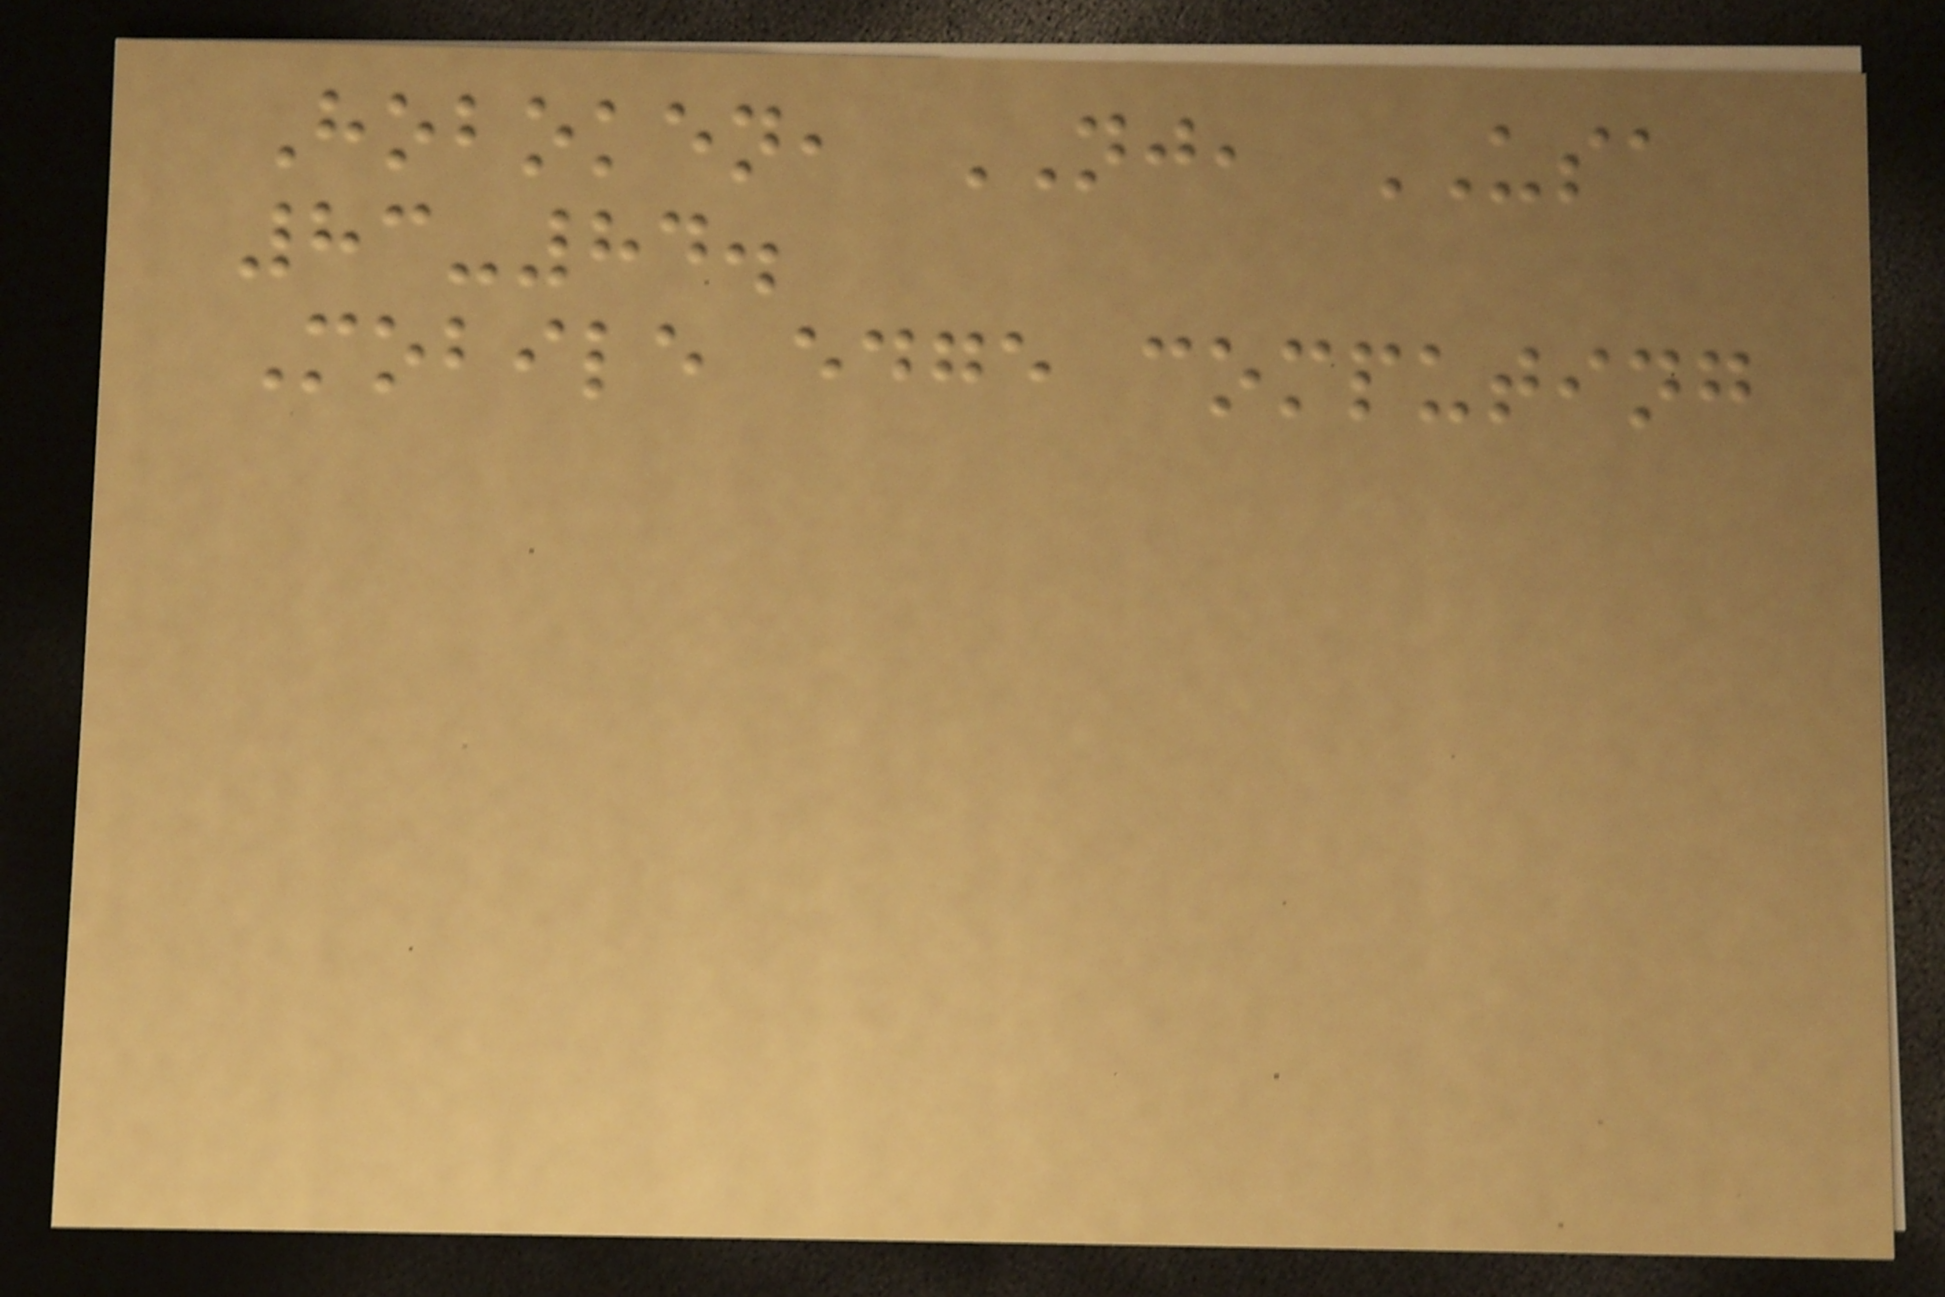Hoboken, NJ, USA
83-84.
Mobile edge computing
